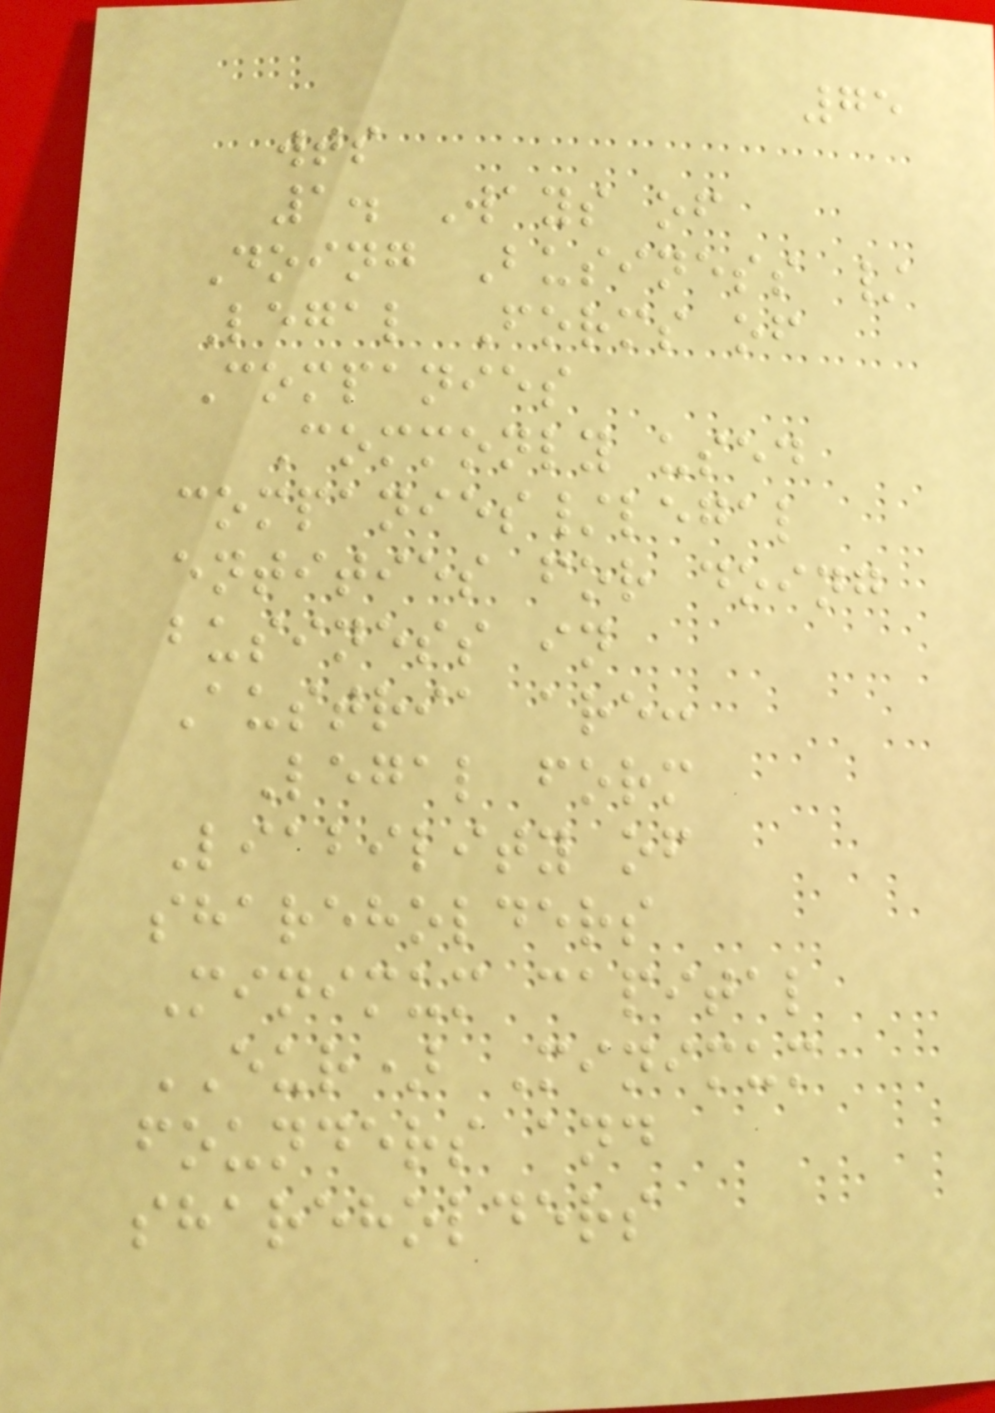75
wts
1. Ways of
Doing Business /
Legal Forms of
Companies
Commonly used
companies/legal
entities for doing
business in
Austria are:
Legal form
Liability of
shareholders
Minimum capital
EUR) Minimum
founders and
shareholders
